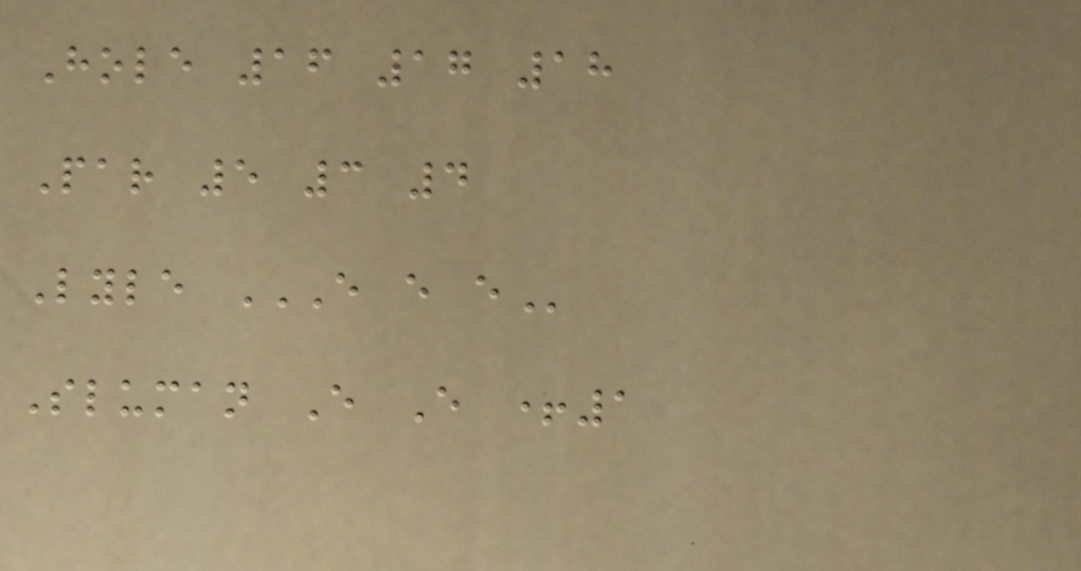Hole 16 17 18
Par 5 3 4
Lyle E E E
Sluman E E +1
